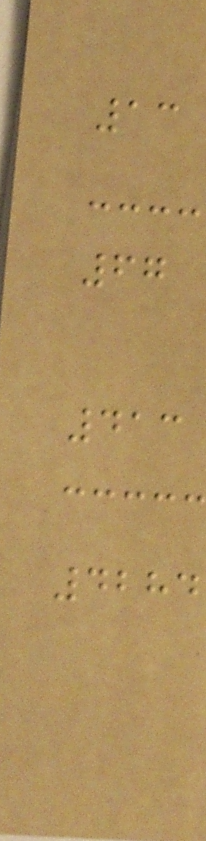13
67
413
4284
